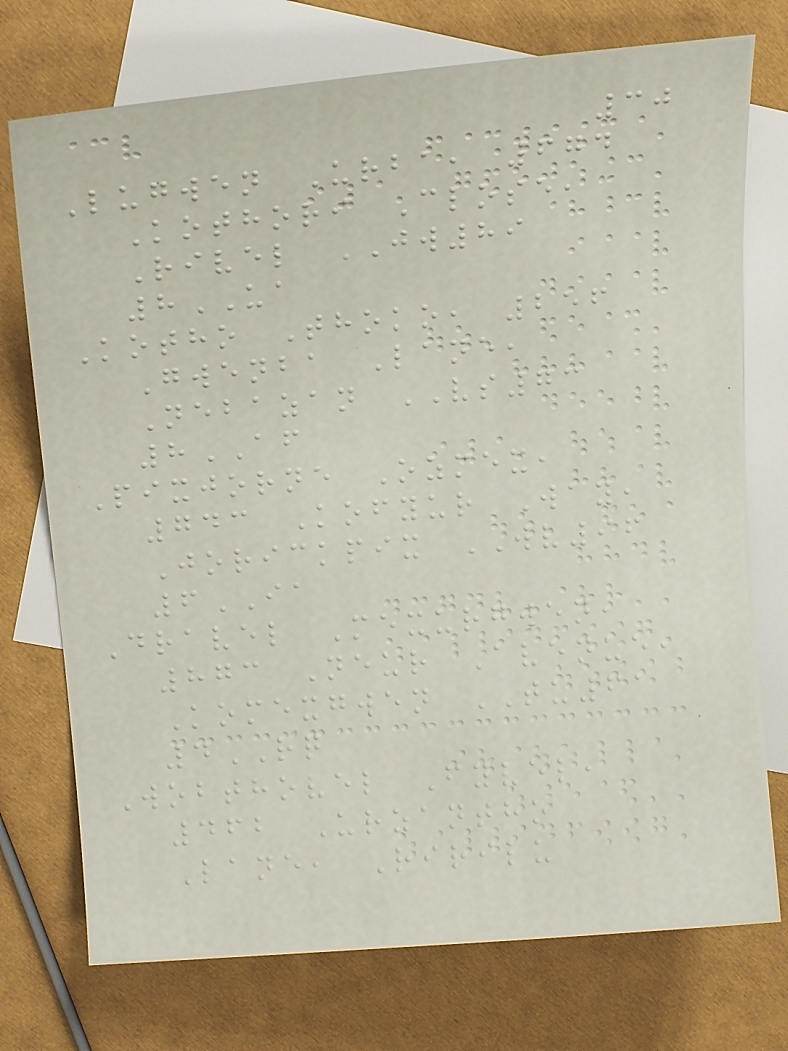30
Lugwen Urba, 674
Kothori Close,
Rivel JW89
8UA
Kotho Thoko, 256
Gwenba Lane,
Nebazan VS73
8AF
Pixjorne Ozmex,
743 Kofyur Way,
Jorickpix WV96
6IA
Dravel Mexurgwen,
873 Neur Avenue,
Komexgwen TU61
4RQ
Wobthovel Fyvel,
462 Urzantho
Lane, Ririlu
